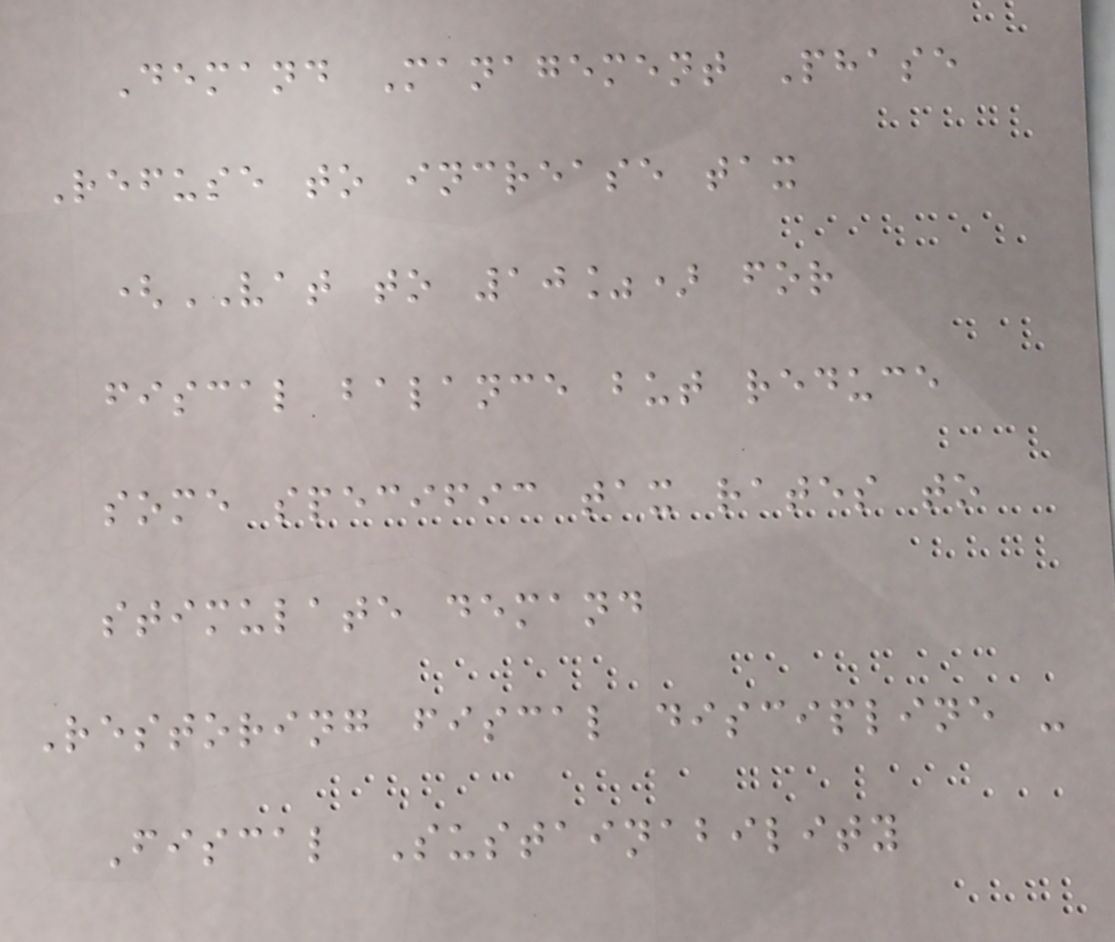Demand Management Phase
Refuse to increase tax
(VAT to 10%) for
fiscal balance but reduce
some specific tax rates to
stimulate demand
Restoring fiscal discipline -
Fiscal Sustainability
